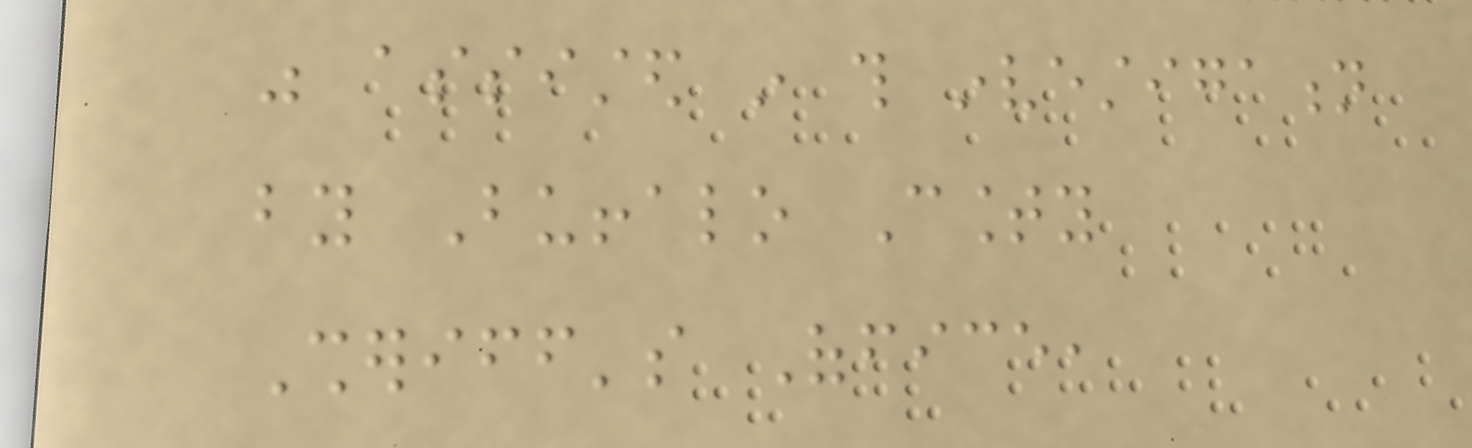was assisted in this investigation
by Buffalo County
Sheriff's Office,
